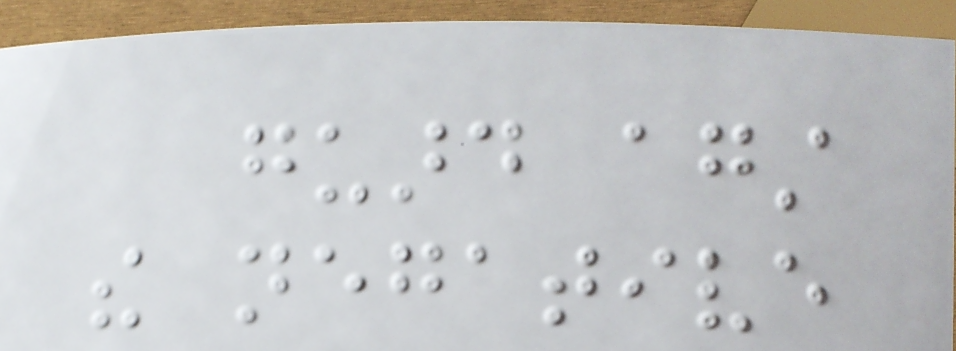guard against
the negative
